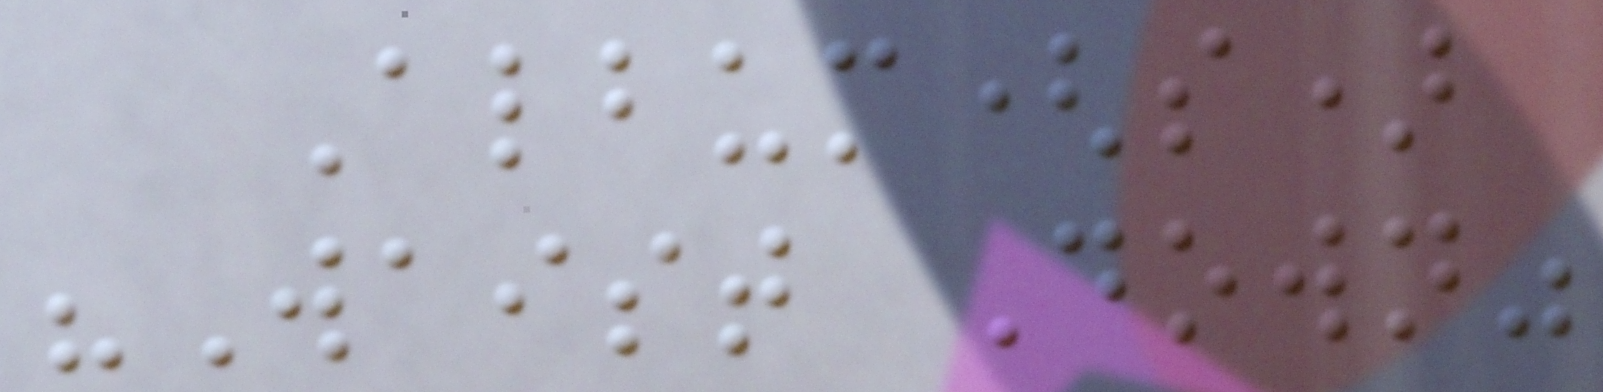Album(s)
"Waist Down"
